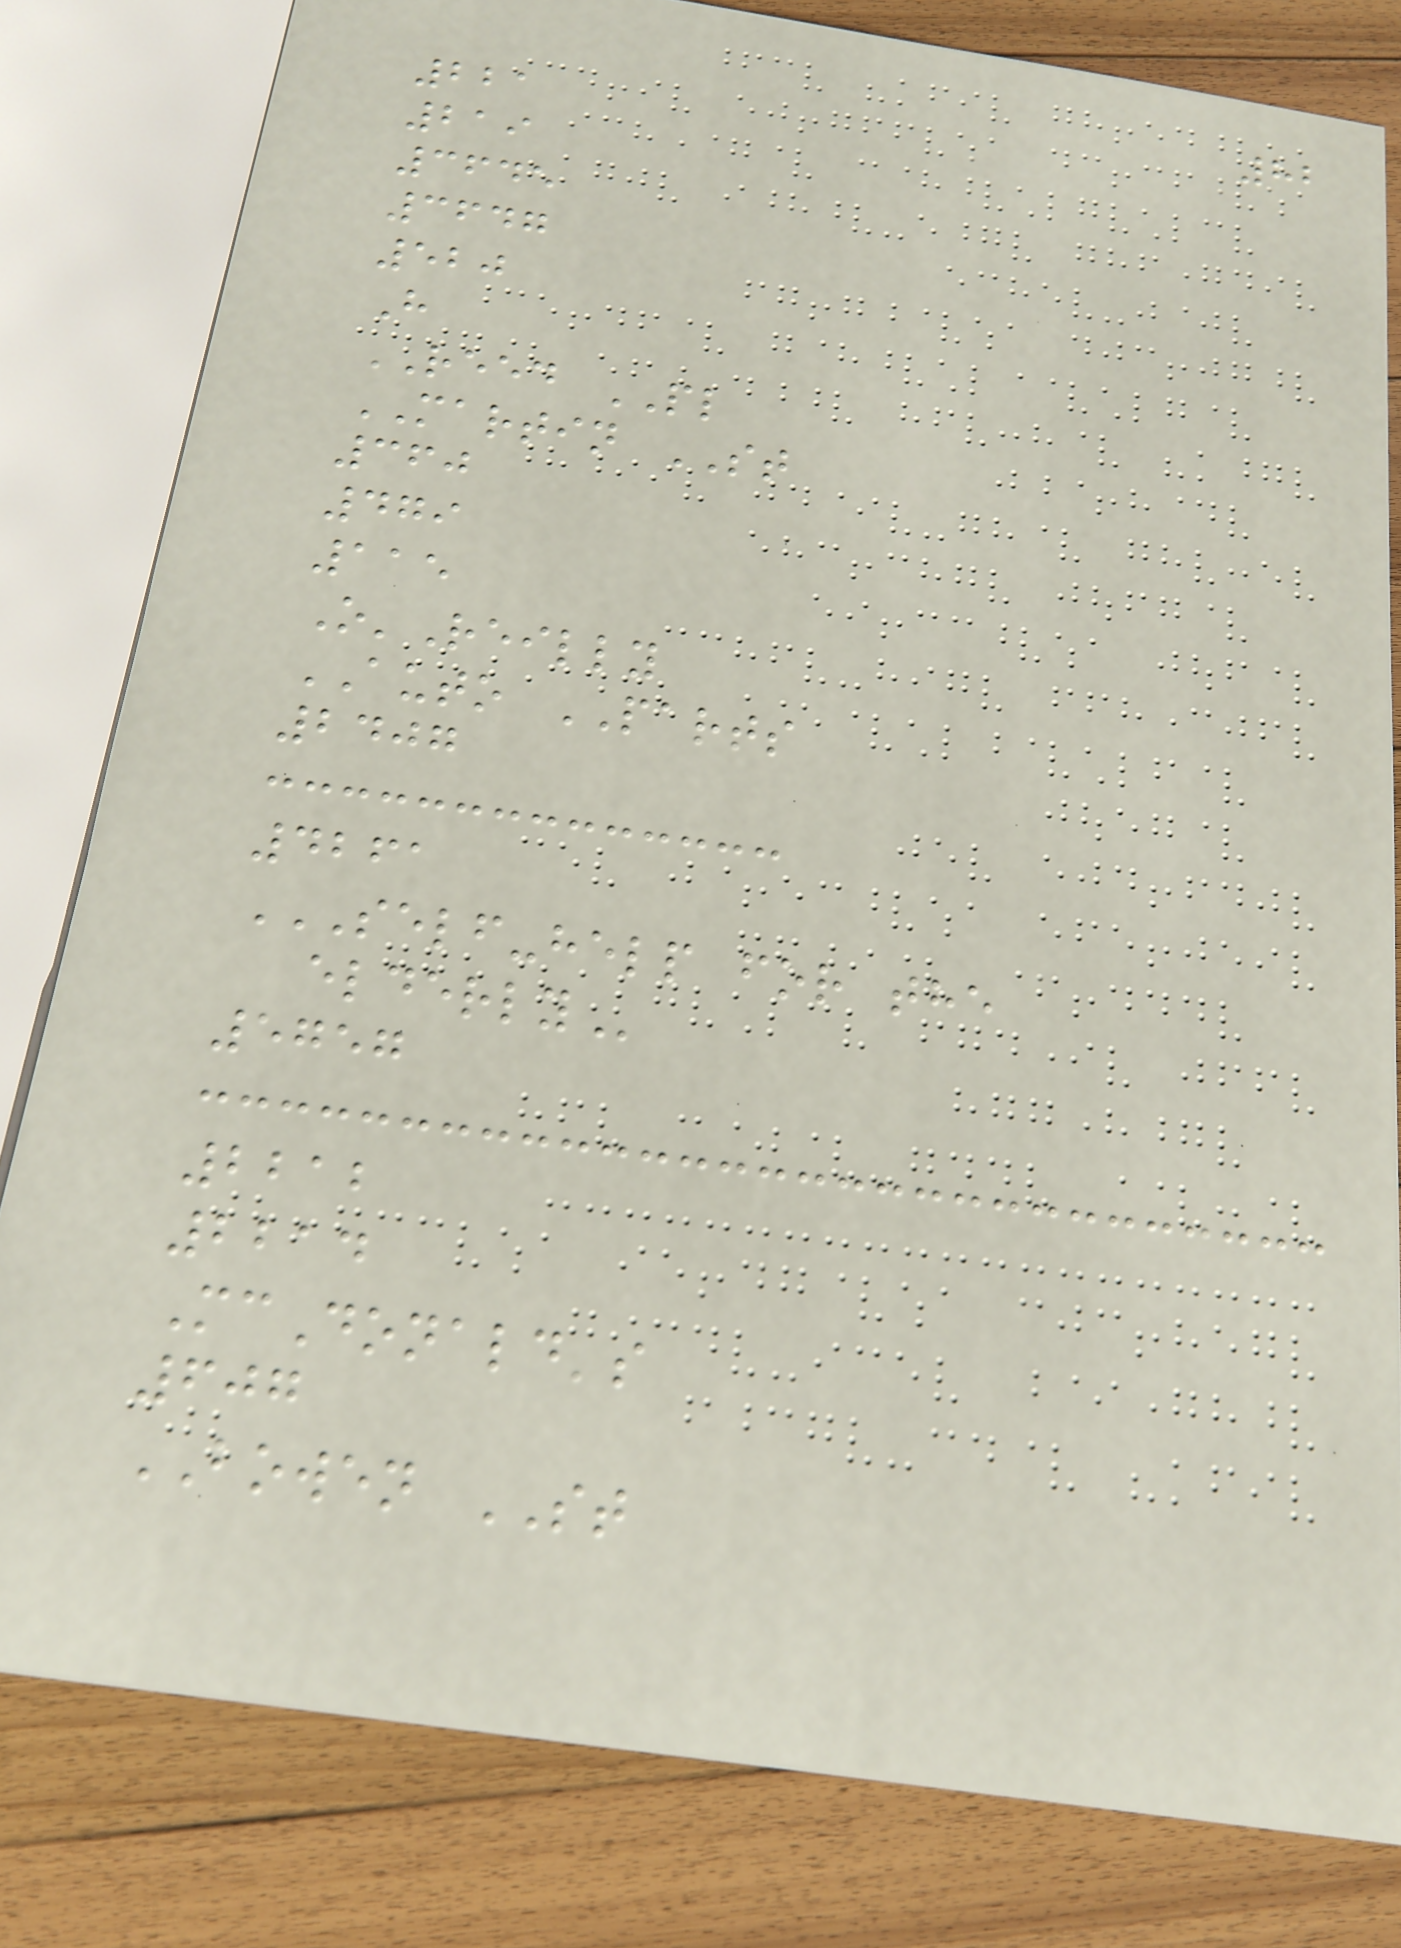82
221
219
3645
3647
520
H
REED PL
MARTIN ST
360
479
115
O'Reilly
AUTO PARTS
2407
4261
SELF-HELP FOR THE
ELDERLY
5757
2212
2214
McDonald's
607
BOWEN ST
